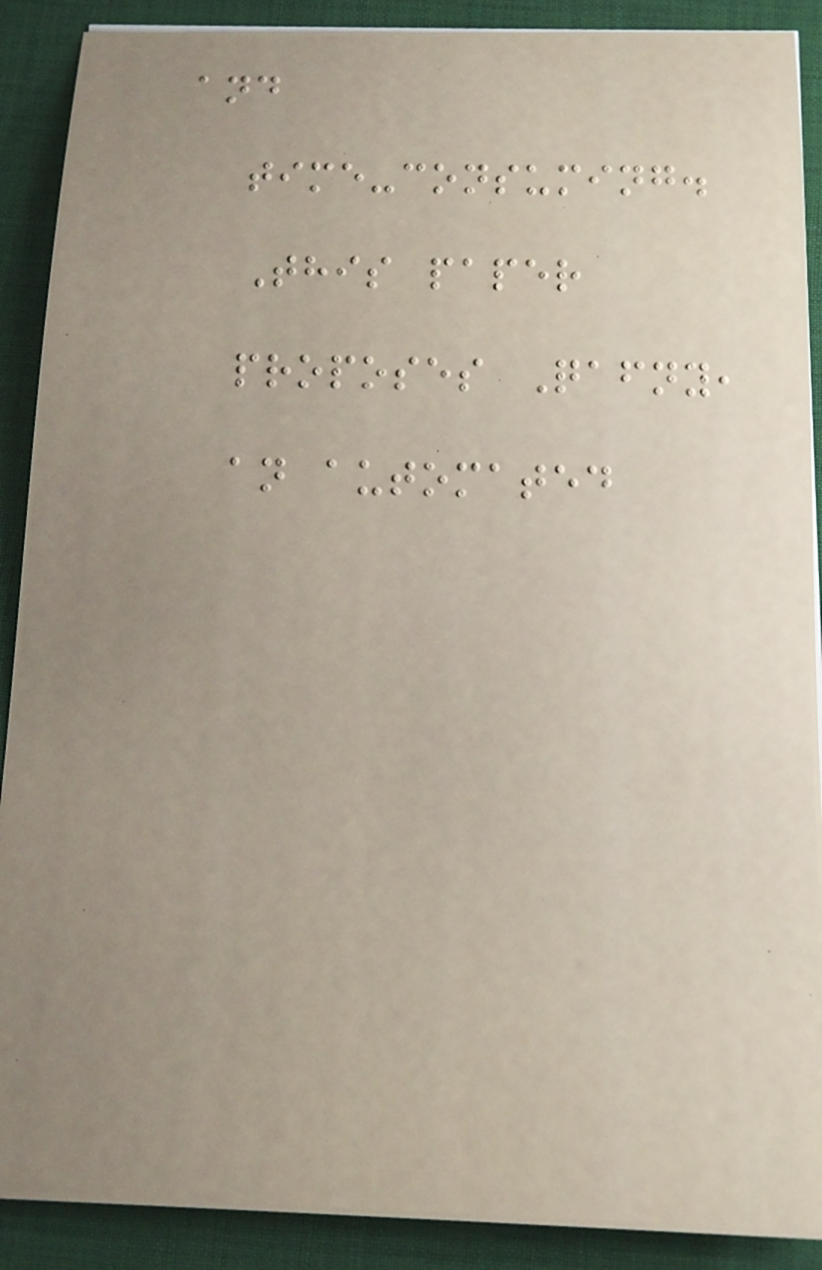and
time-consuming.
This paper
proposes Qafny,
an automated
